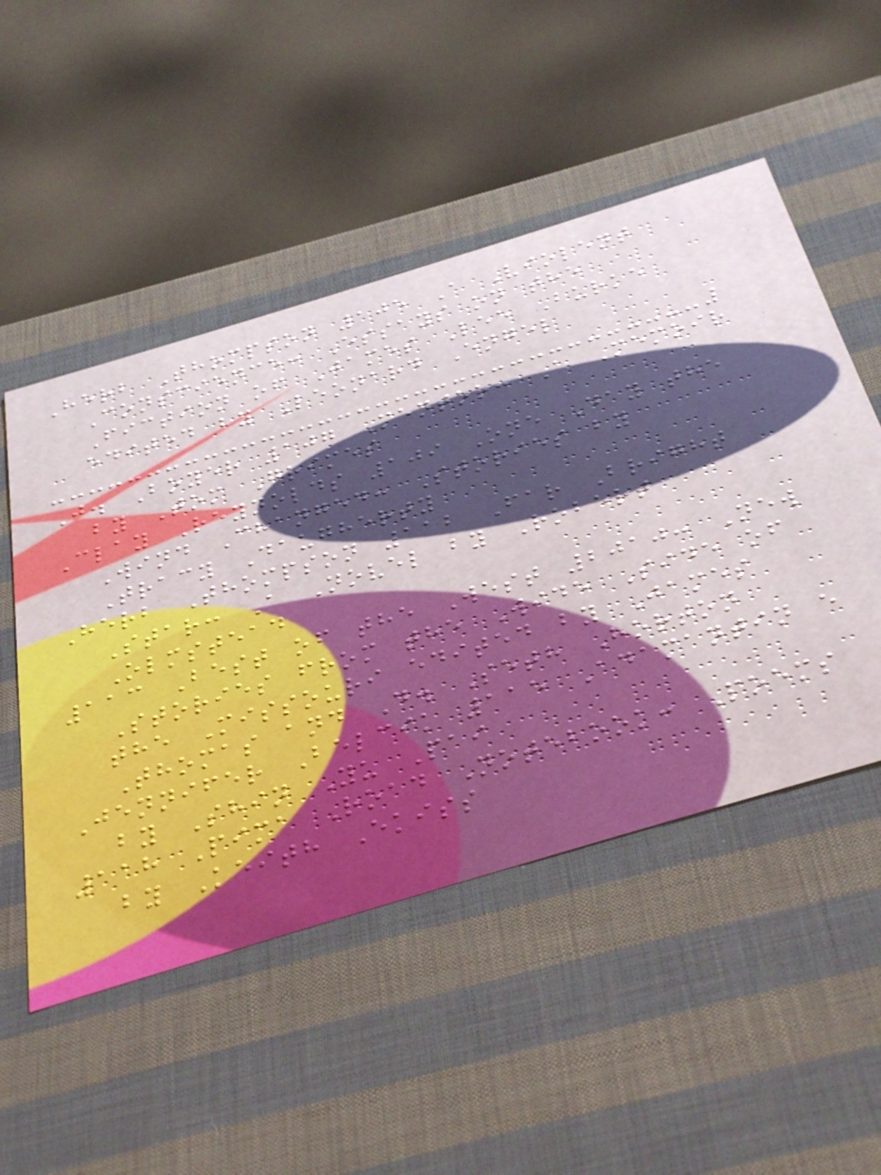Herb Thompson 105 A Violent
Conscience: Essays on the
Fiction of James Lee Burke
edited by Leonard Engel
J. Boyer 107 Mentor: A Memoir
by Tom Grimes
Clay Reynolds 109 One Day the
Wind Changed: Stories by
Tracy Daugherty
Herb Thompson 112 Far Bright
Star: A Novel by Robert
Olmstead
113 Best of the West 2010: New
Stories from the Wide Side of
the Missouri edited by James
Thomas and D. Seth Horton
Jennifer Belcik 115 Adamantin e
by Shin Yu Pai
118 Pima Road Notebook: Poems
by Keith Ekiss
